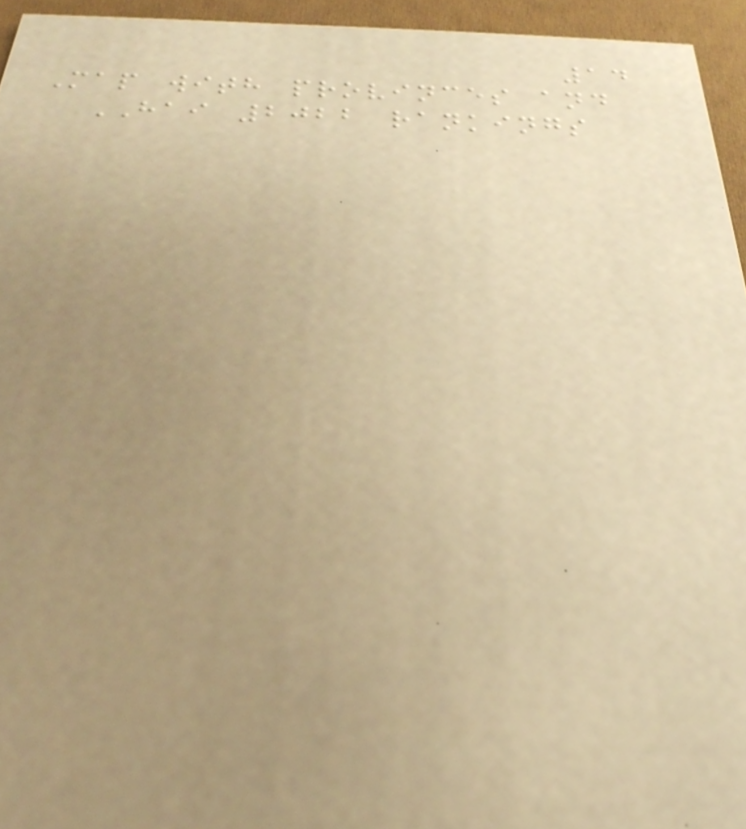14
Map with provinces and
HAI 2022 rankings
